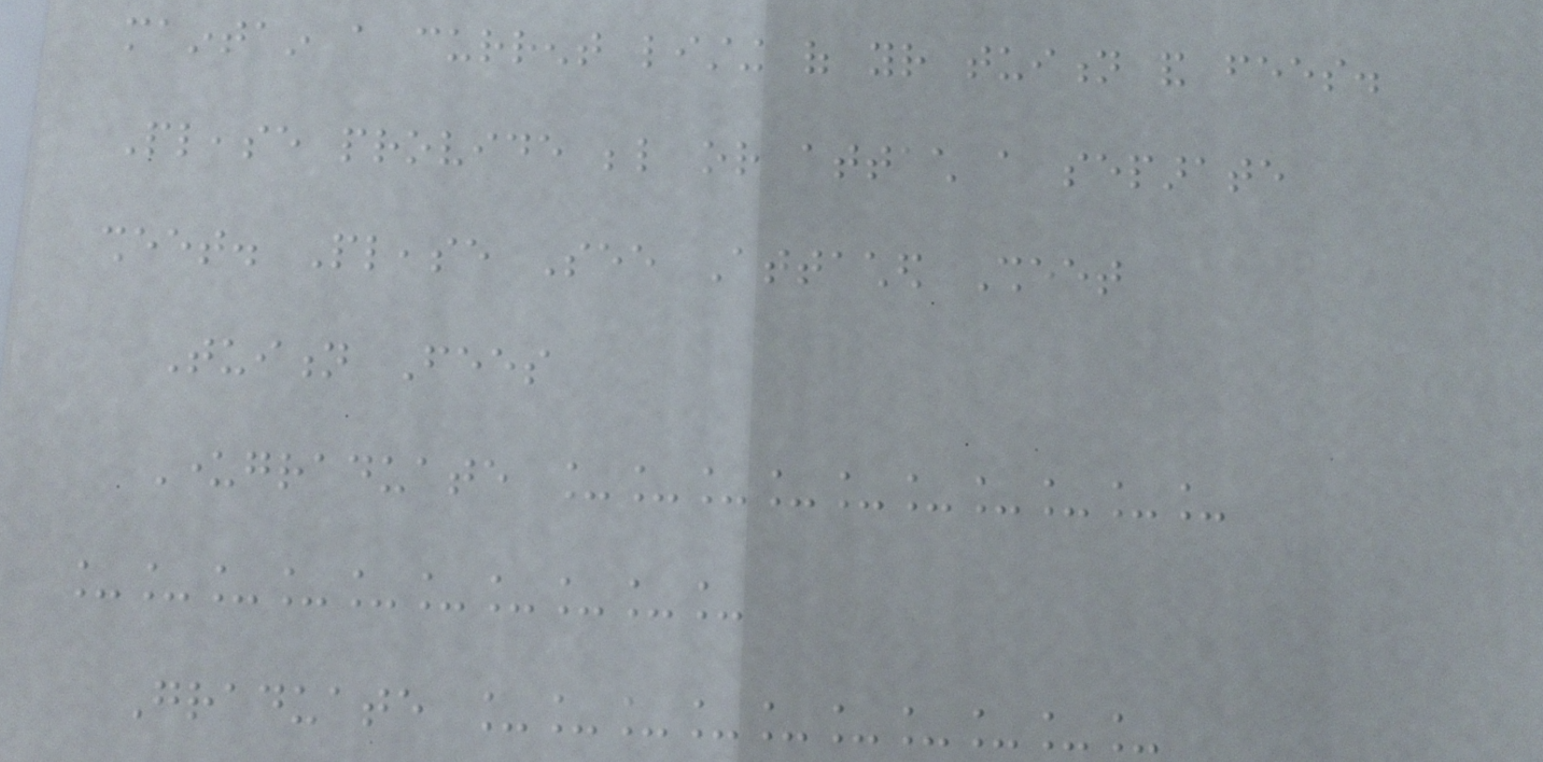maintain a current listing of your tuition and fees.
Please provide below or attach a separate
sheet. Please See Attached Sheet
Tuition Fees
Undergraduate __________
__________
Graduate __________
